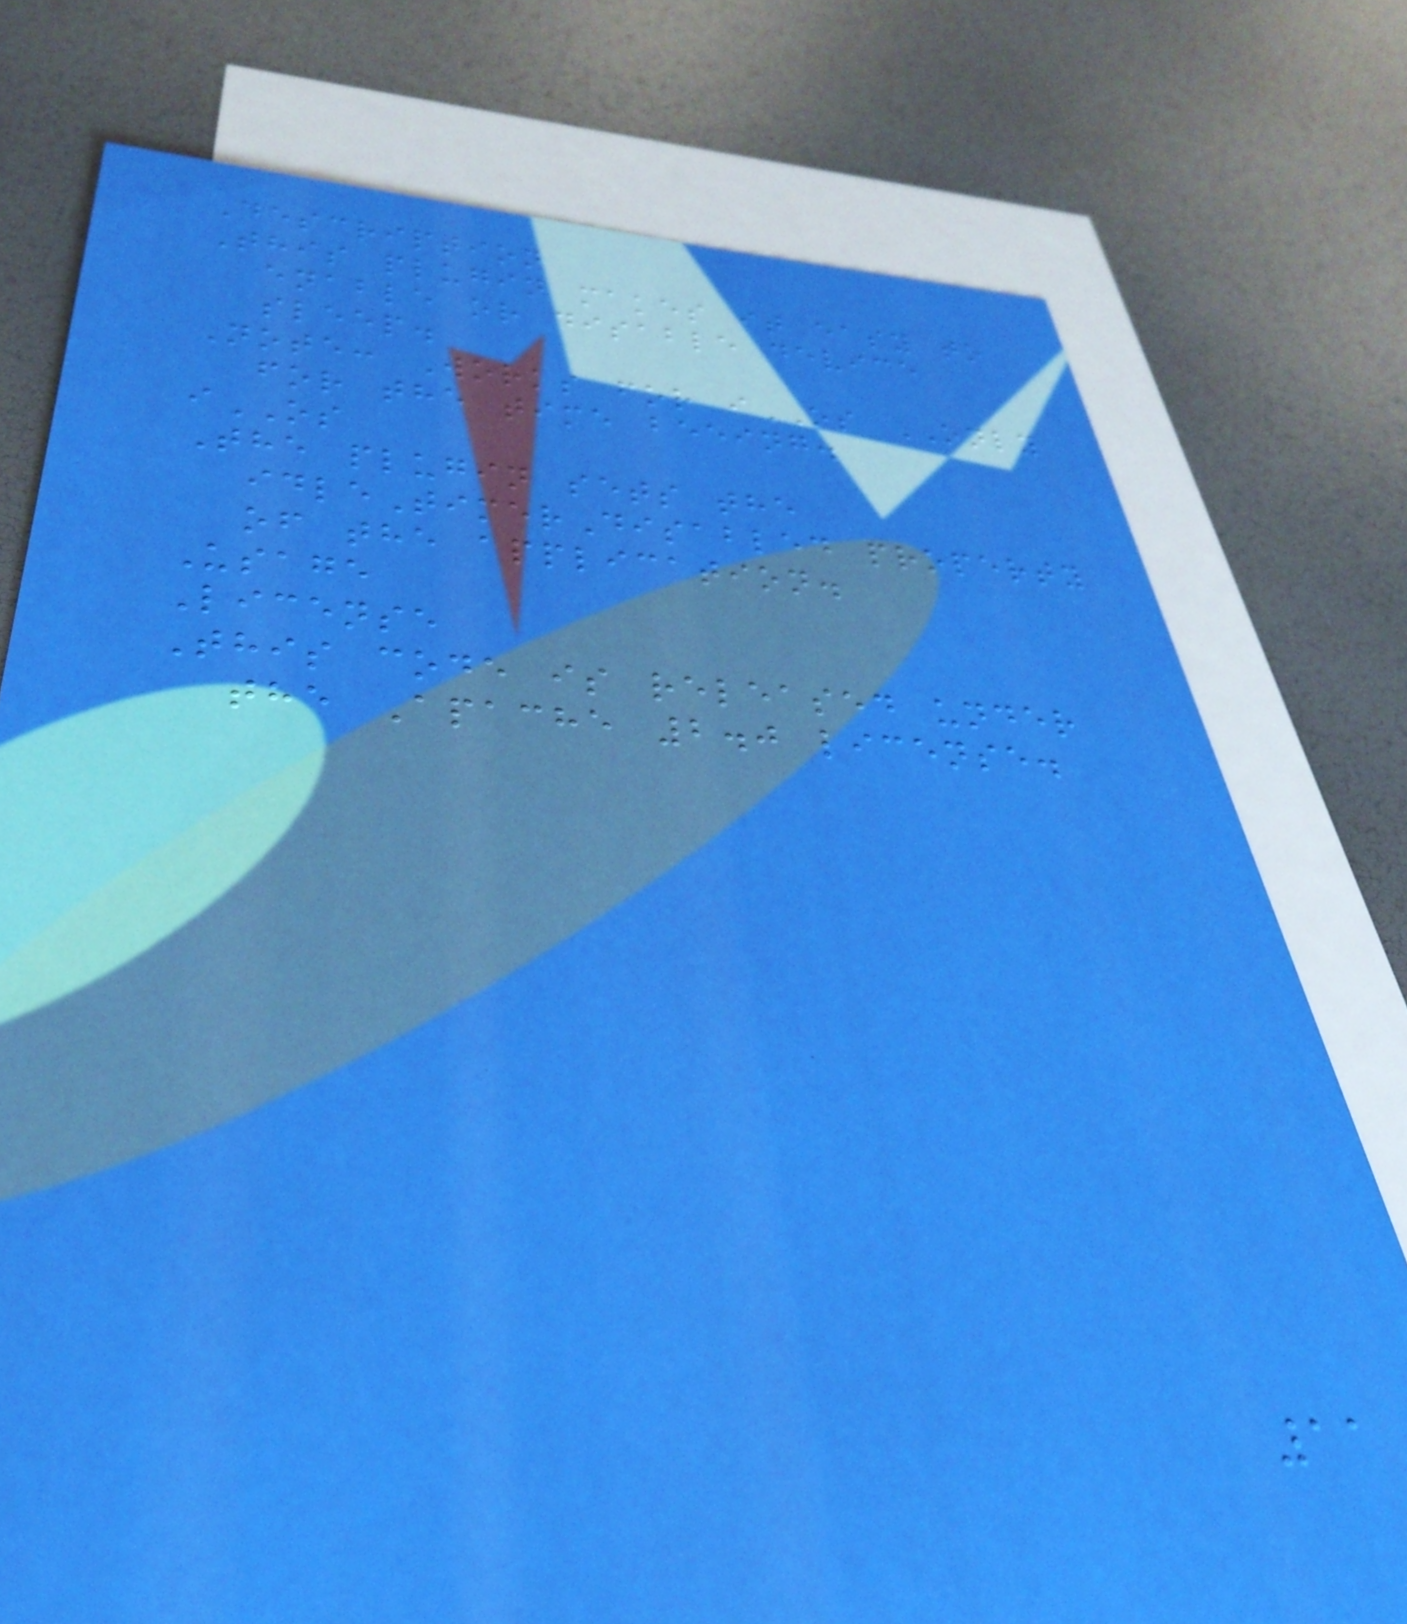Description
This plugin makes it easy to
enable or disable device
sleep.
Note: Works for iOS ONLY
for the time beeing.
iOS
The plugin sets the
idleTimerDisabled property
of the application.
Usage
License
This code is released under
the Apache 2.0 license.
11
